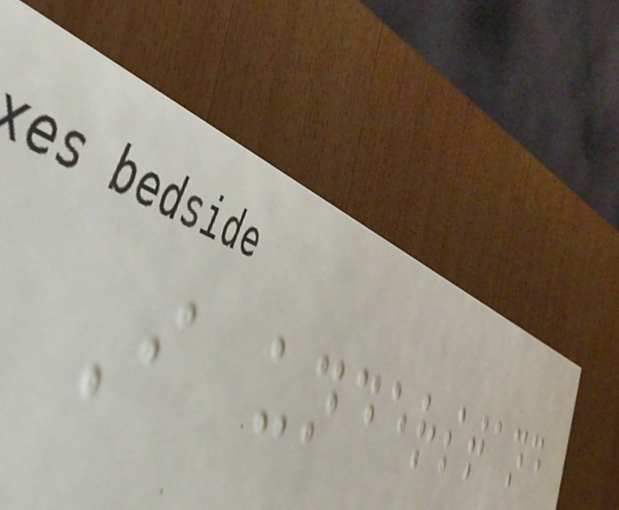I understand
